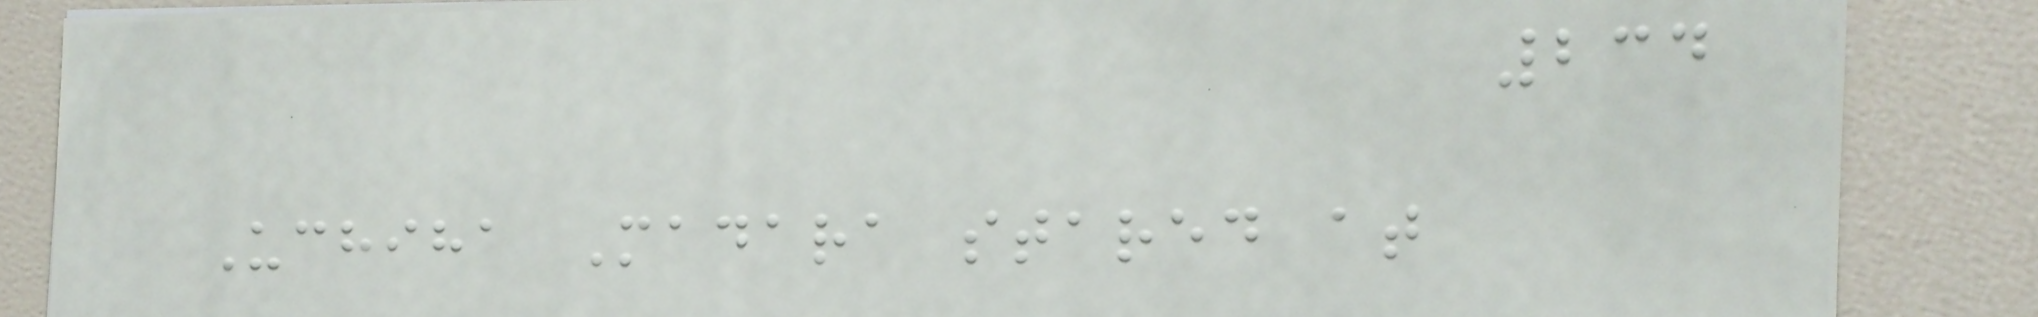234
Uchiha Madara stared at
